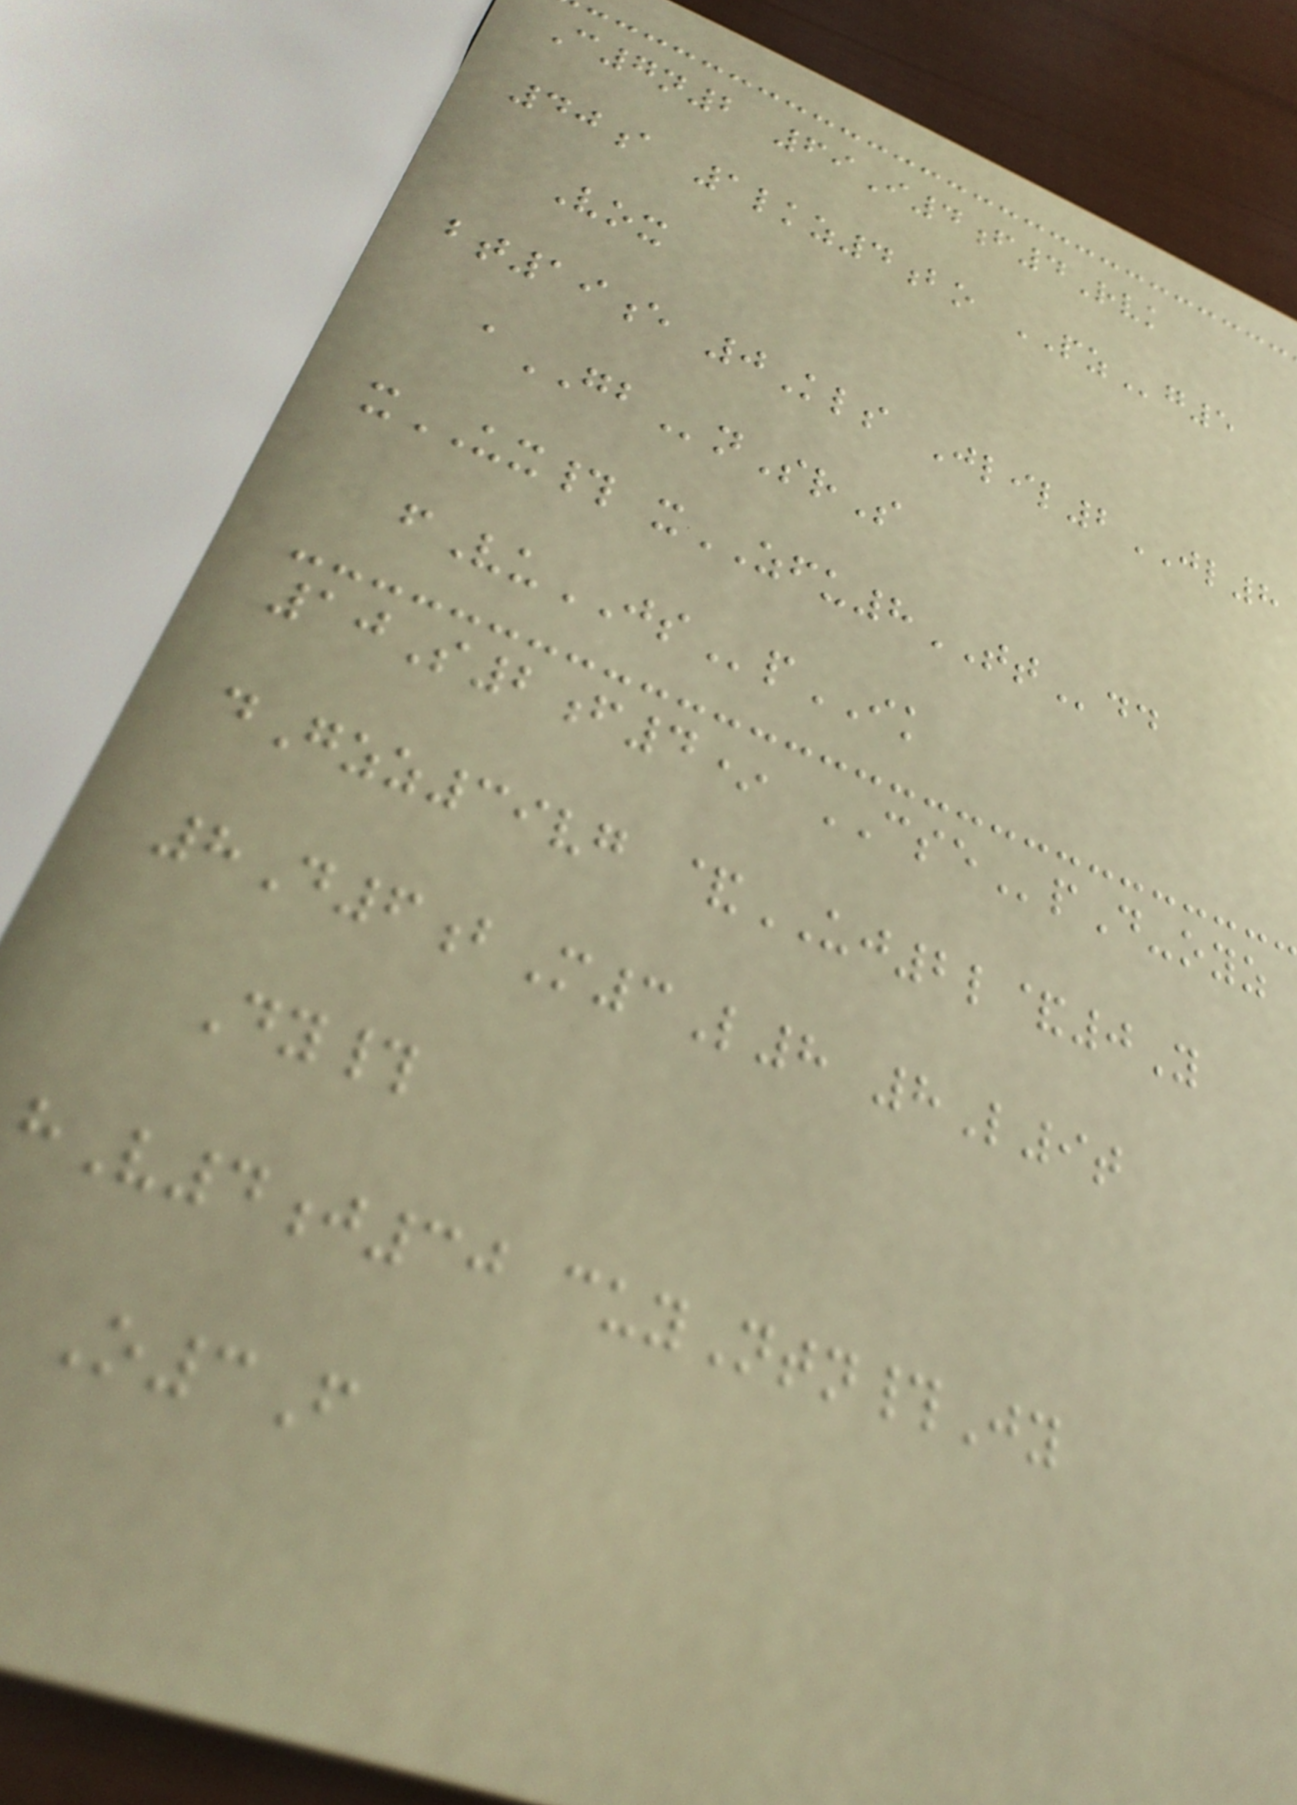C7n2 69I4f4Rvk
40a 1lkz4bo PZg5
Vox
bt19e 0Kls Jlil2JL8
aGBnSrS
xUX# xZFU8TTdd
fVuJSpIK
10S2f4* CSEpD-oyz
dGzz39vg &UJ2l&0Y
8D6bM3L8 8L9t
Dy#
hV4j30 cuyNtn#Jy
O3F
